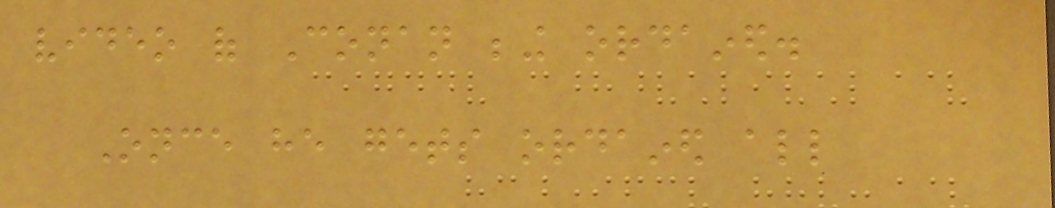video of Conan being ordained.
Once he gets ordained all
